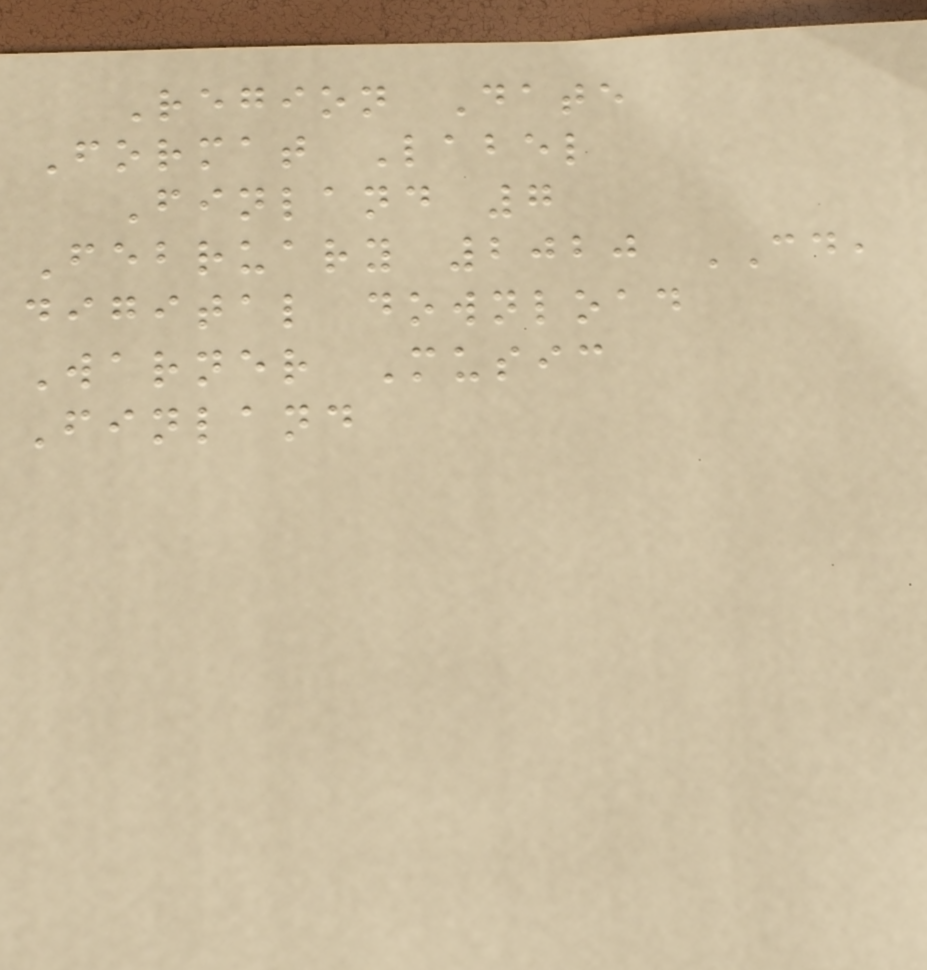Region Date
Format Label
Finland 7
February 2020 CD,
digital download
Warner Music
Finland
